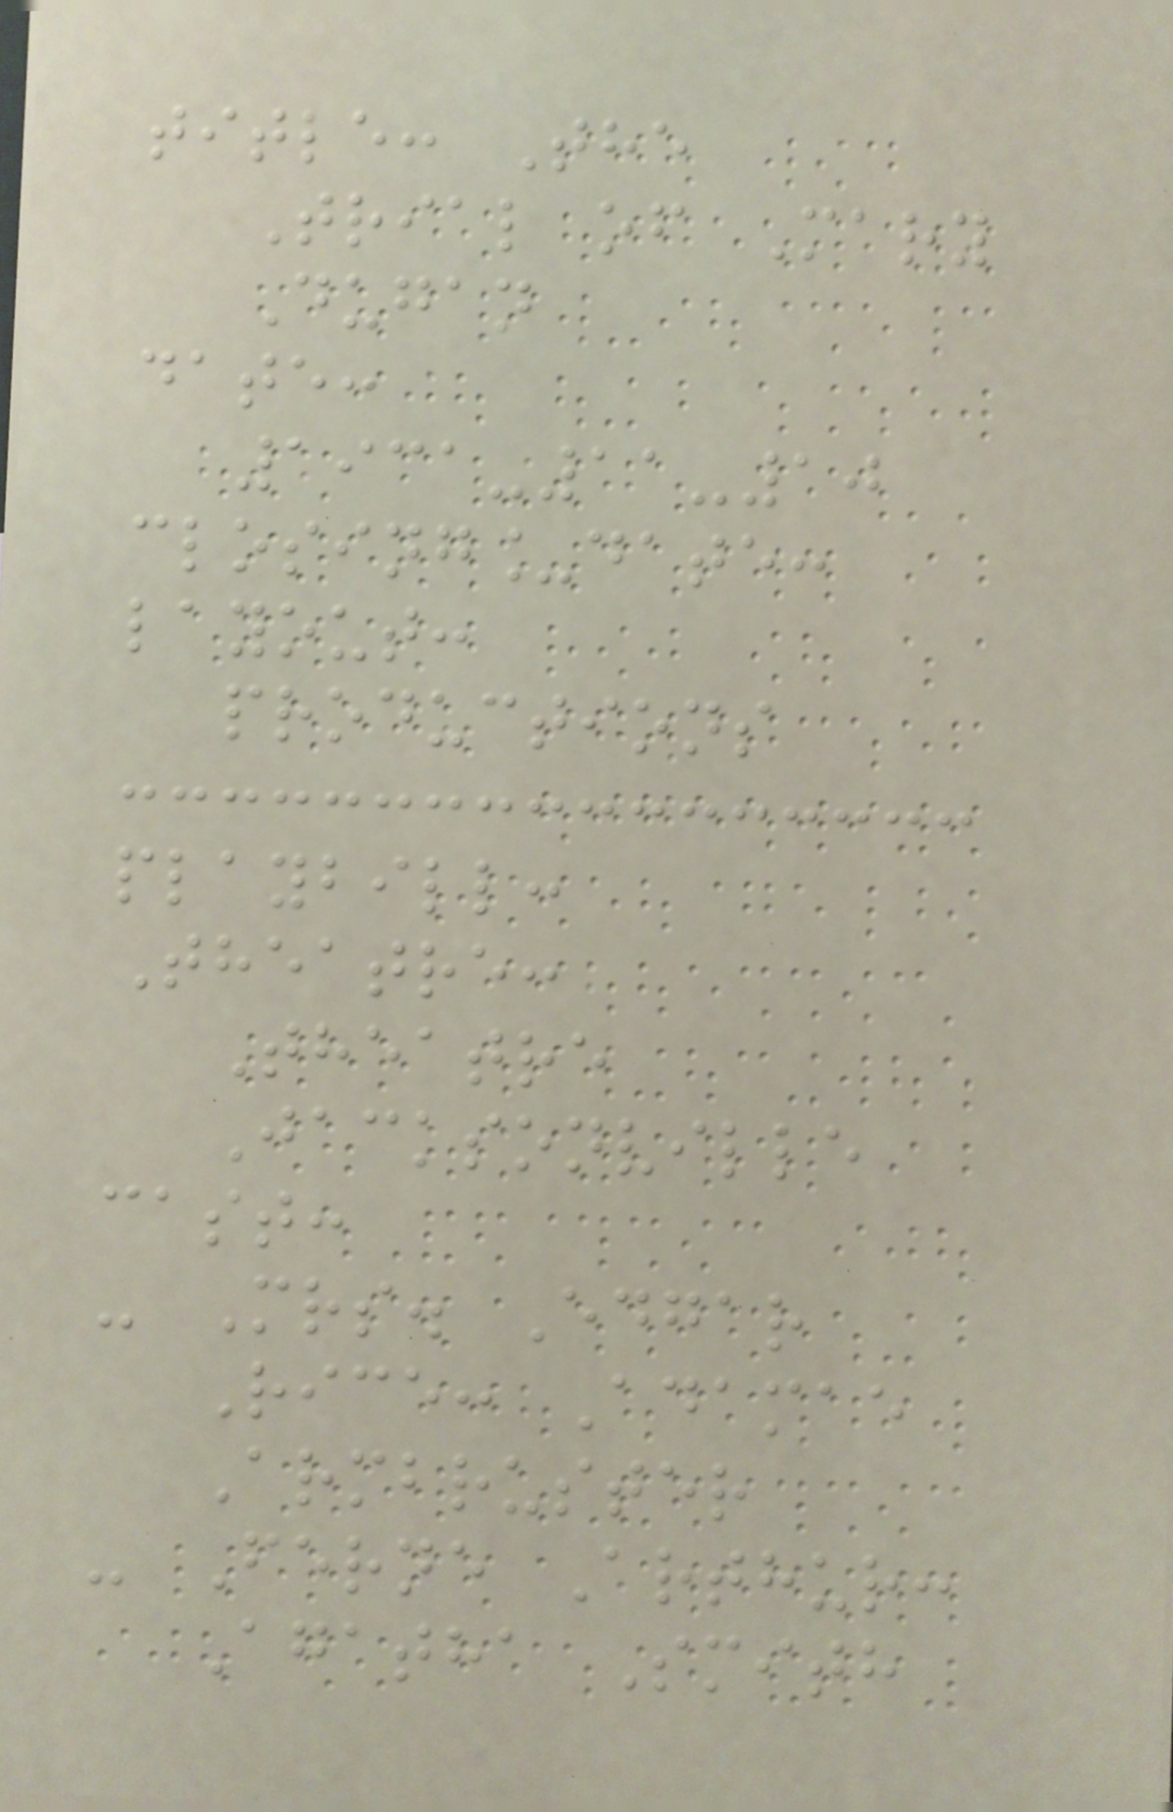title: The
Trial of Mary
Dugan
date:
1931-11-10
closing_date:
layout:
productions
playbill:
Theatre:
Theatre
Jacksonville
cast:
- Mrs. Edgar
Rice: Adamae
Armbruster
- Ferne Arthur:
Agatha Smith
